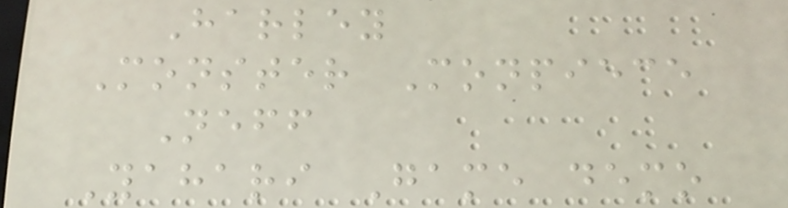Harley
Monster Monpiece
Neff
Yahari Game demo
